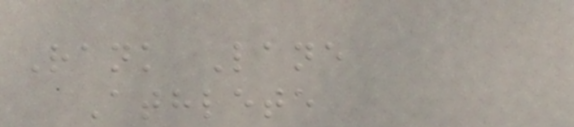Rank Lane
Athlete
